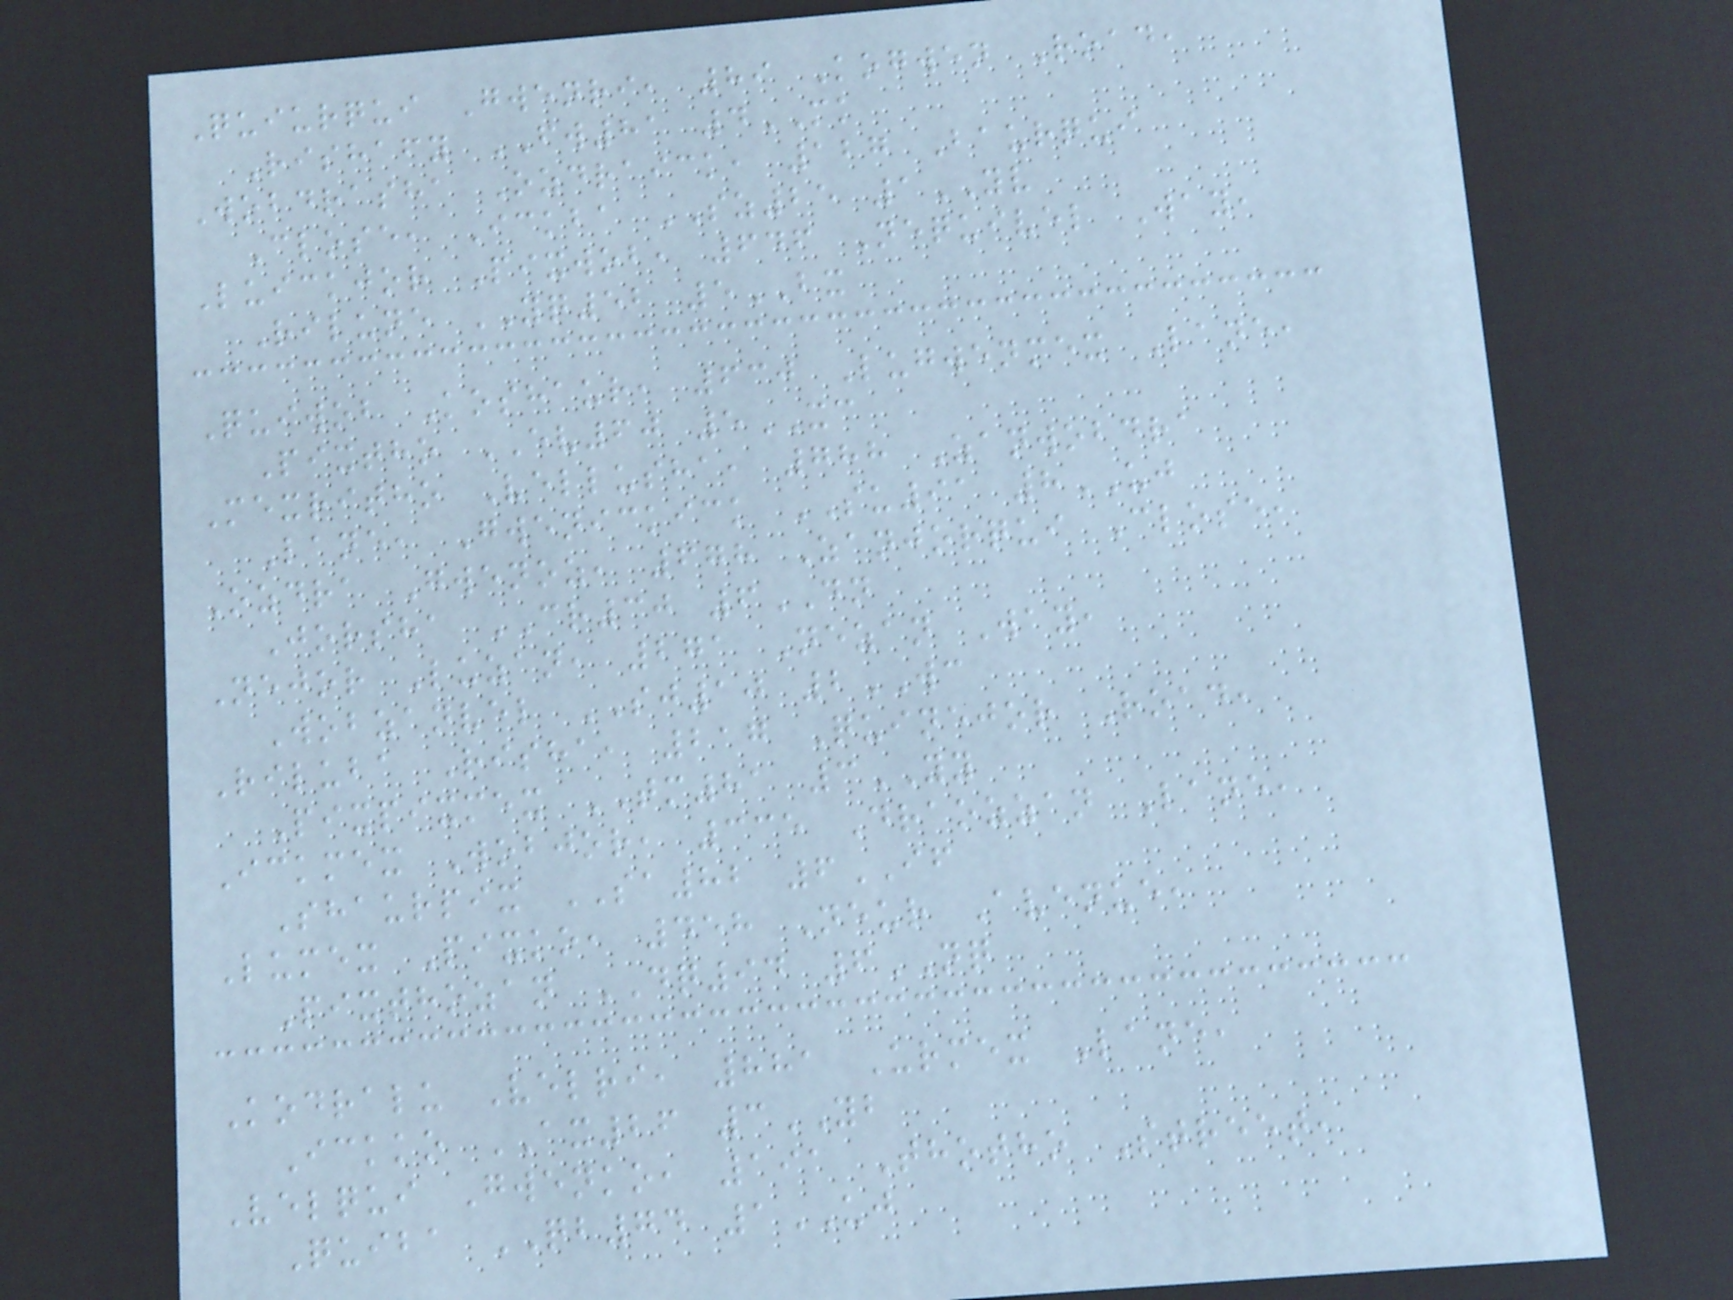Quiurqui Gwenri, 89 Kogwen Road,
Rishafy FW81 4MK
Wobdrasha Ozdraick, 127 Baurqui
Close, Ickba SZ25 1YV
Luickjor Pixwob, 646 Nequivel Way,
Rilune YQ52 5BX
Quiwob Koshaur, 630 Lugwenmex Lane,
Pixtho EV60 5XC
Mexritho Vellusha, 788 Zanwobdra
Lane, Gwenickick SU91 8UJ
Ozdra Gwenoz, 678 Zanjorqui Close,
Jorsha CR30 6DN
Nejor Luzan, 271 Nezan Way,
Wobzanvel SJ10 2WC
Riluba Risha, 217 Quinejor Road,
Pixpixmex TM81 3YY
Ickmex Wobjor, 335 Draozzan Lane,
Shaurpix SA82 6IF
Lumex Pixko, 458 Neur Avenue,
Pixthozan DQ94 6NQ
Kodralu Velri, 881 Urmex Lane,
Ickko AX26 3YB
Velqui Gwenko, 191 Thotho Street,
Quiba QB74 1UJ
